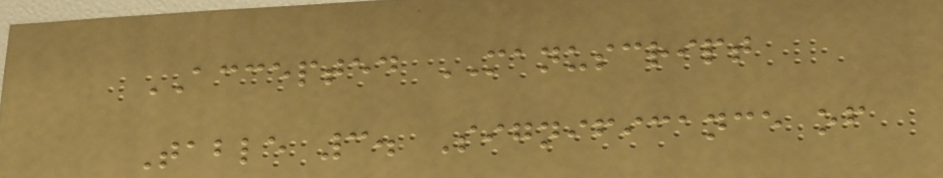ACCEPTED MANUSCRIPT
Table 3. Significance of
